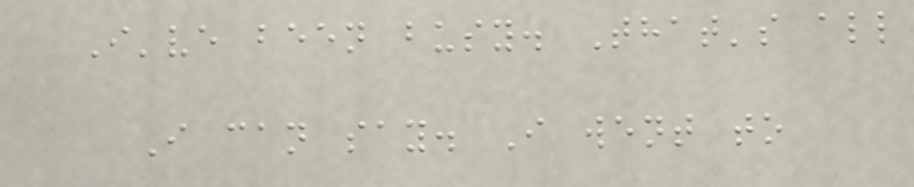I've been busy. That's all
I can say. I went to
